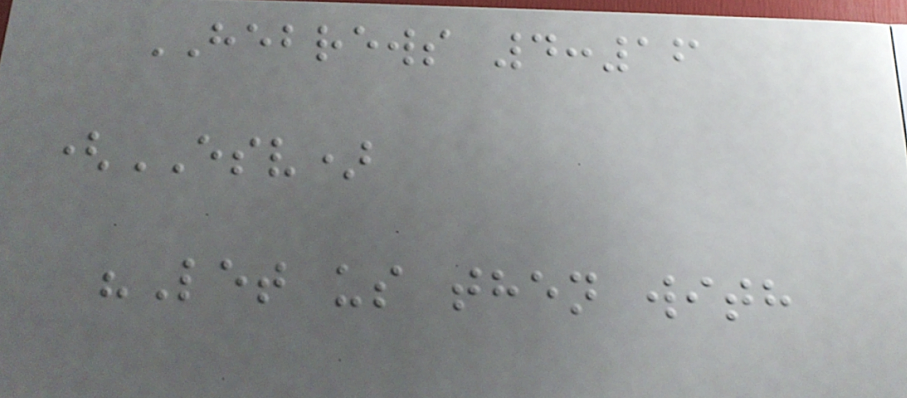HEBREWS 4:16
(ESV)
"Let us then with
